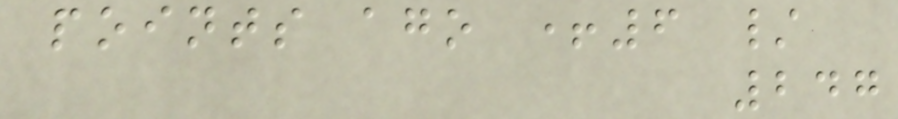points ago +6 /
247
